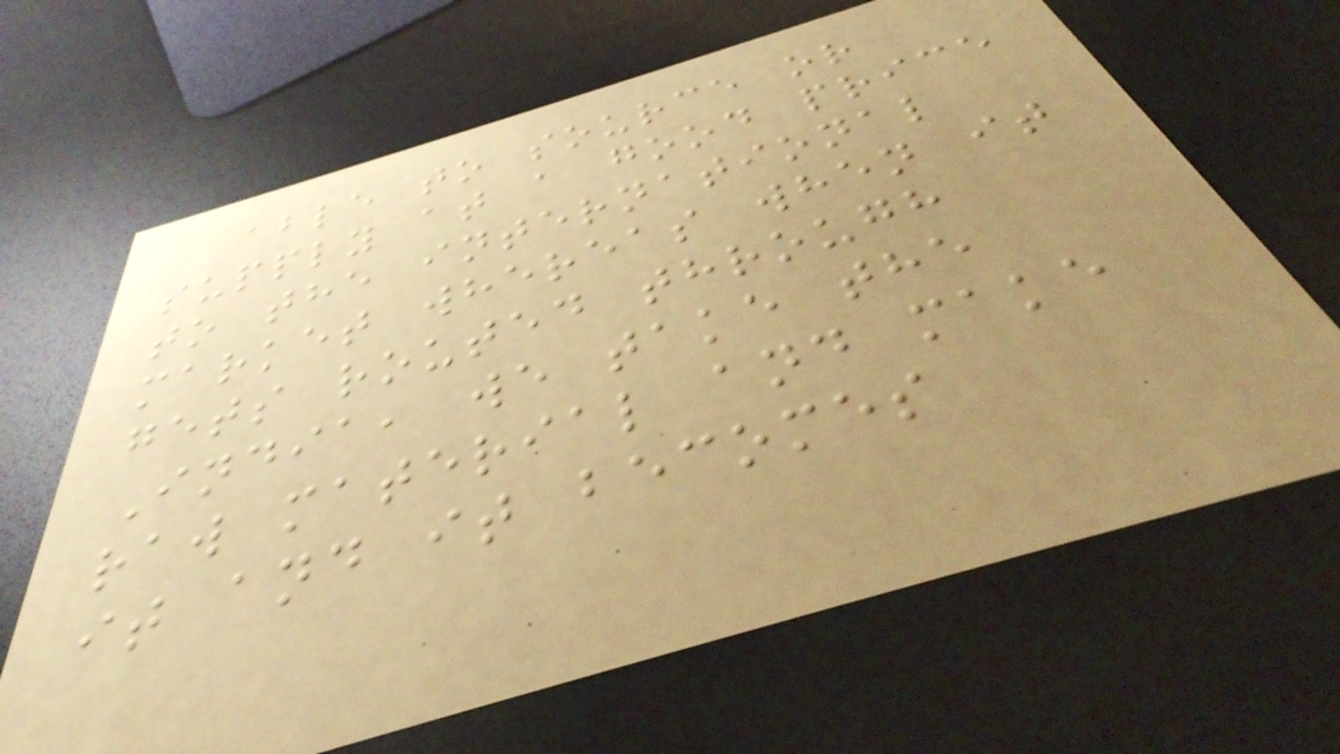able to source or
supply at a good price
to the international
market whereas when it
gets routed through
India, we take the
raw material and make
it and it becomes
